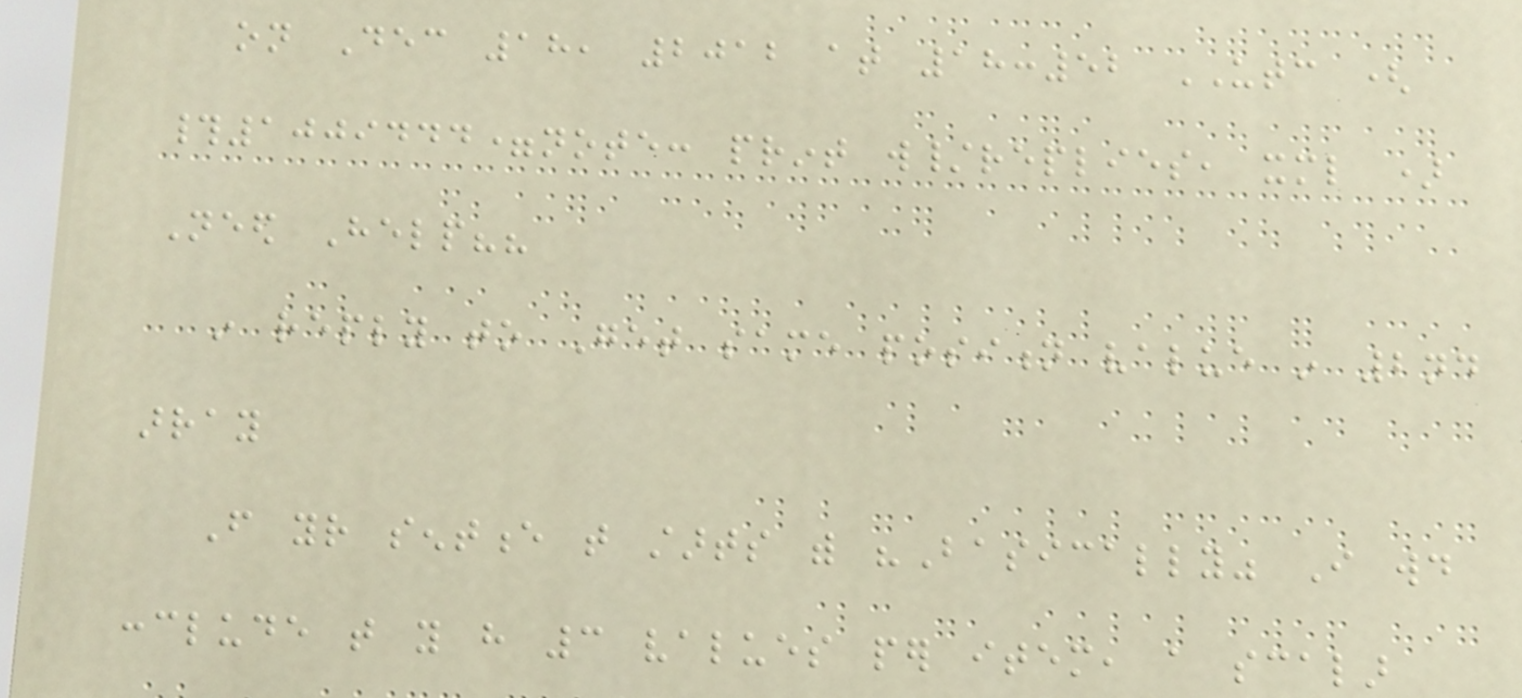on Dec 18, 2012 at 18:52 UTC (
#1009444=note: print w/replies, xml )
Need Help??
in reply to Get same position value in 2nd
array
From your sentence that starts with "Basically" I would
conclude that you have 3 values per item, a scalar
